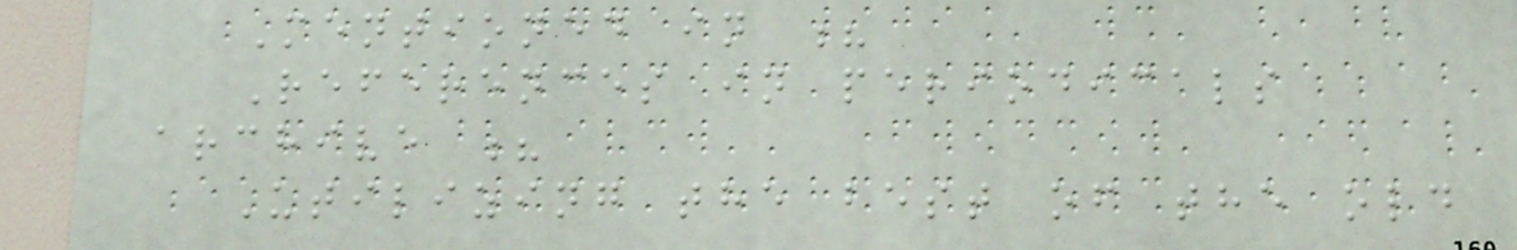Mentioned in ?
References in periodicals
archive ?
Utilizing the best of the old
